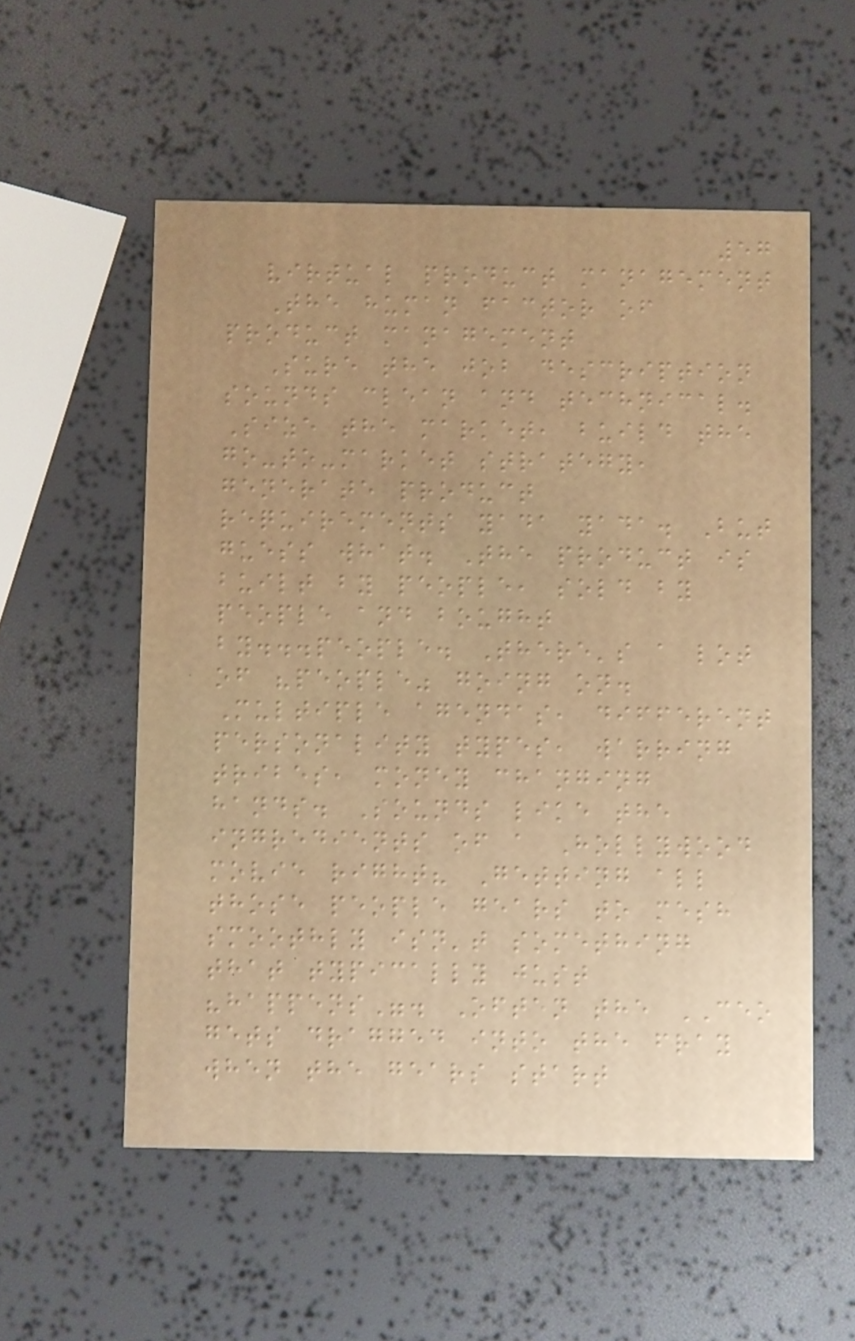57
virtual product management
The human factor of
product management
Sure the job description
sounds clean and technical.
Size the market, build the
go-to-market strategy,
generate product
requirements yada yada. But
guess what. The product is
built by people, sold by
people and bought
by...people. There's a lot
of "people" going on.
Multiple agendas, different
personality types, warring
tribes, money changing
hands. Sounds like the
ingredients of a Hollywood
movie right? Getting all
those people gears to mesh
smoothly isn't something
that typically just
"happens". Often the CEO
gets dragged into the fray
when the gears start
